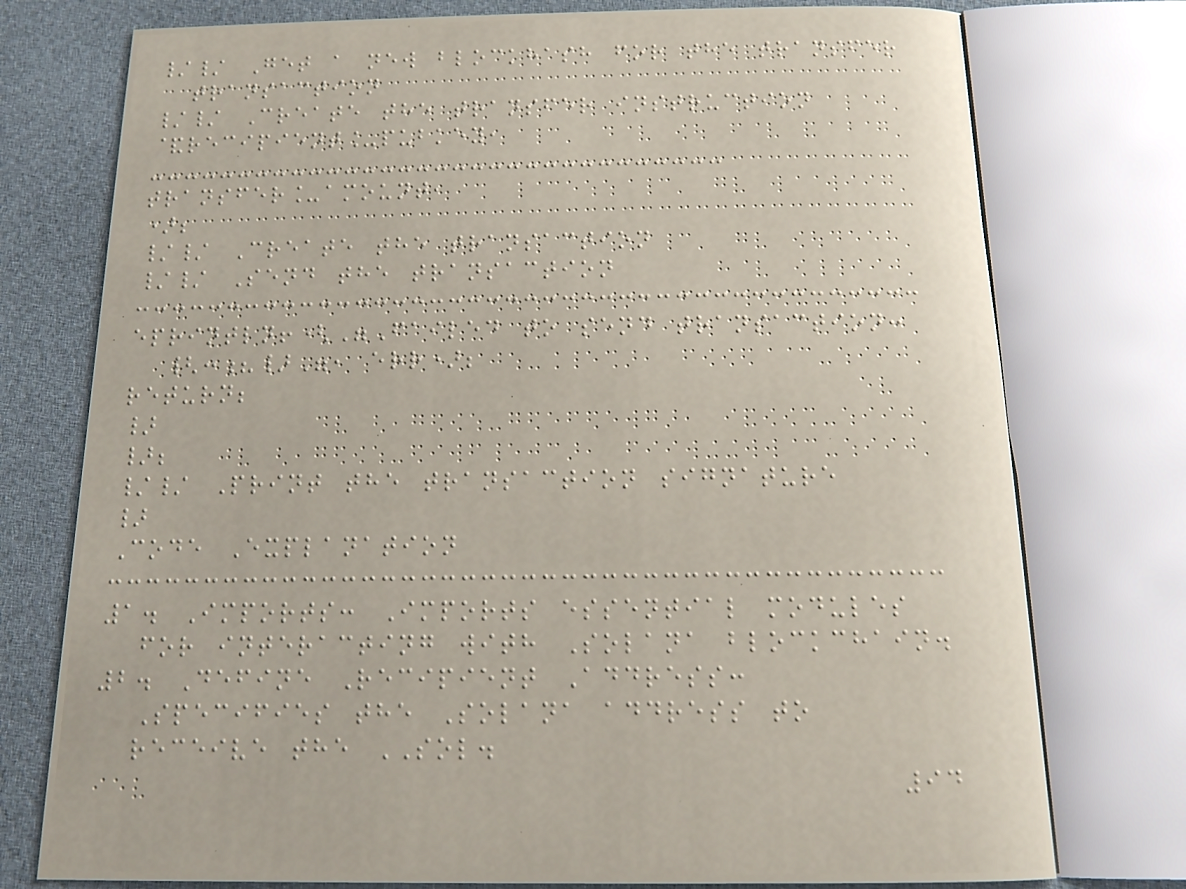// Get a new blockhash for the transfer
transaction
// Create the transfer instruction
&recipient_pubkey,
transfer_amount,
);
// Create the transaction
// Send the transaction
eprintln!("Failed to send transaction:
{:?}", err);
return;
}
};
// Print the transaction signature
}
Code Explanation
1. Imports: Imports essential modules
for interacting with Solana blockchain.
2. Define Recipient Address:
Specifies the Solana address to
receive the SOL.
94
